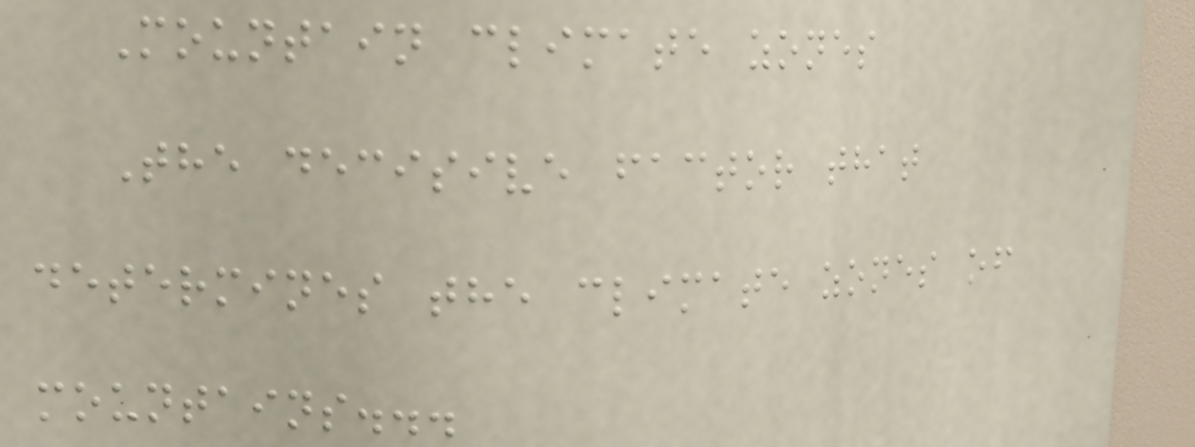Mountain climate zones
The decisive factor that
determines the climate zones of
mountains...
